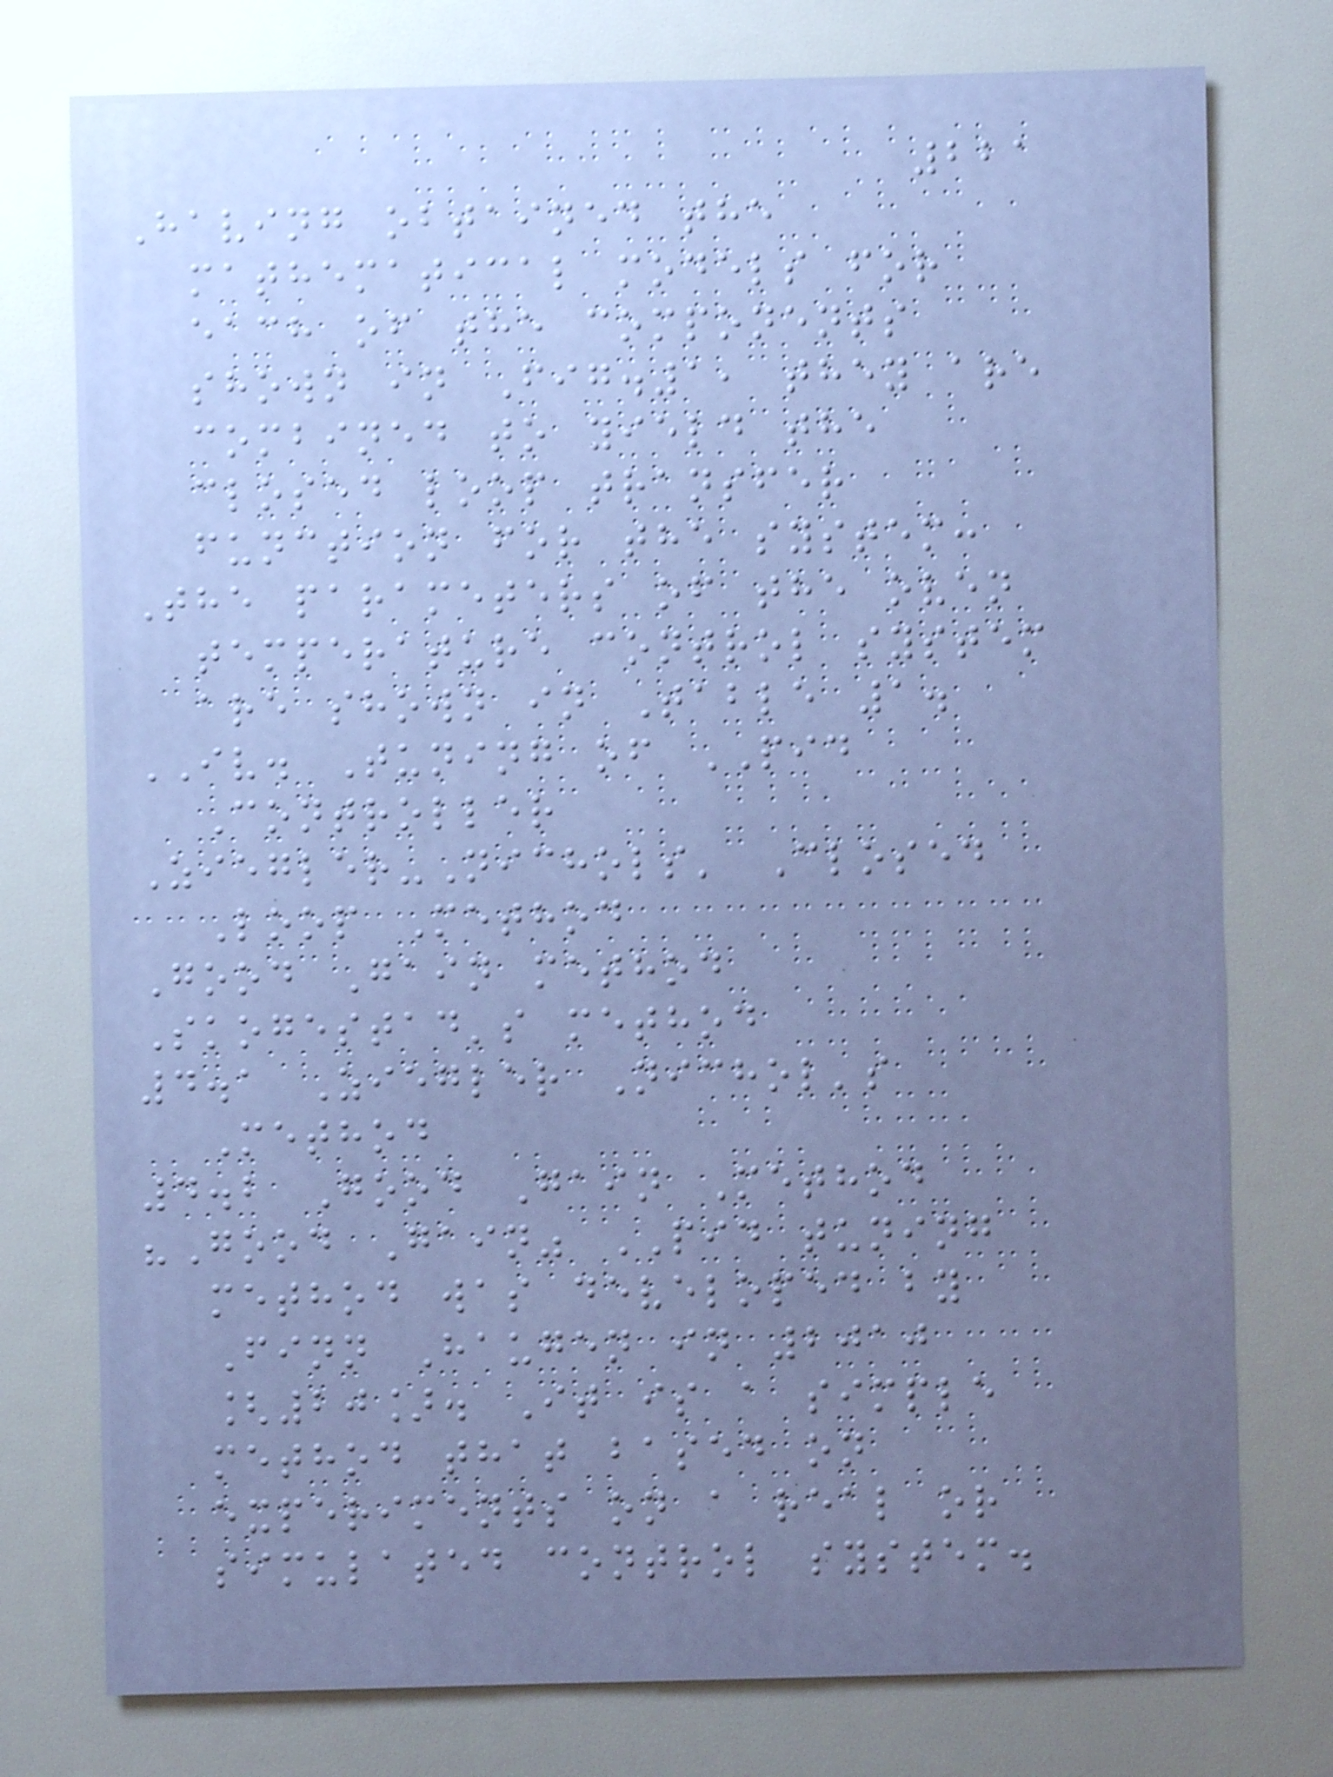221
Having obtained the
mathematical models for
each of the components
shown in Fig.1, they are
combined to yield the
closed loop transfer
function for the system:
The parameters of the oven
temperature control system
are shown in Table 1.
IV. Tuning of PID
Controller
Ziegler-Nichols' Closed
Loop Method
Good Gain method
Skogestad's method
4.1 Ziegler Nichol's
Method
4.2 Good Gain Method
"Good Gain" PID tuning
method was developed by
Finn Haugen in 2010
[20]. It is a simple
method that based on
experiments on a real or
simulated control system.
